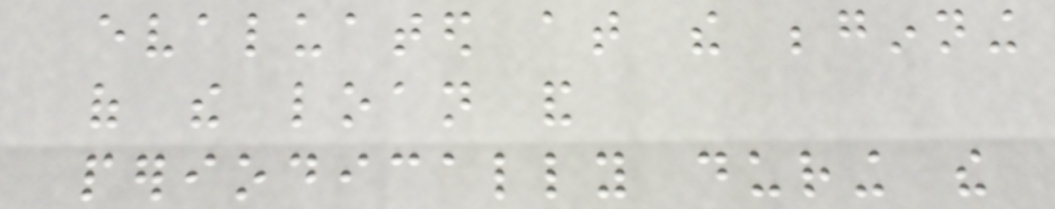evaluated at the beginning
of the loan and
periodically during the
